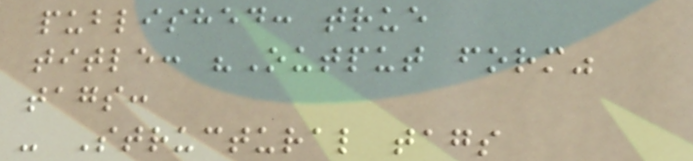published: true
title: "Output form"
tags:
- Structural tags
